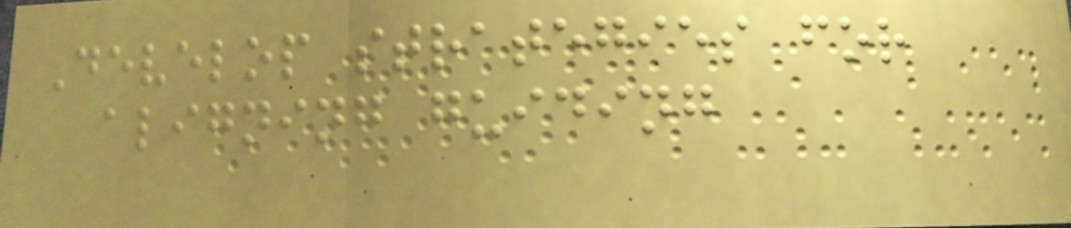Develop strategies for
aligning guiding
